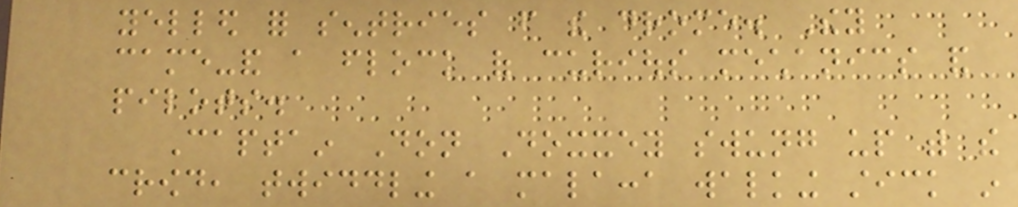yelled for sentries from the drome. They
came-and a flock of curious mechanics and
pilots.
Captain Don Doxxey swung up with the
crowd, twiddling a malacca walking stick in
